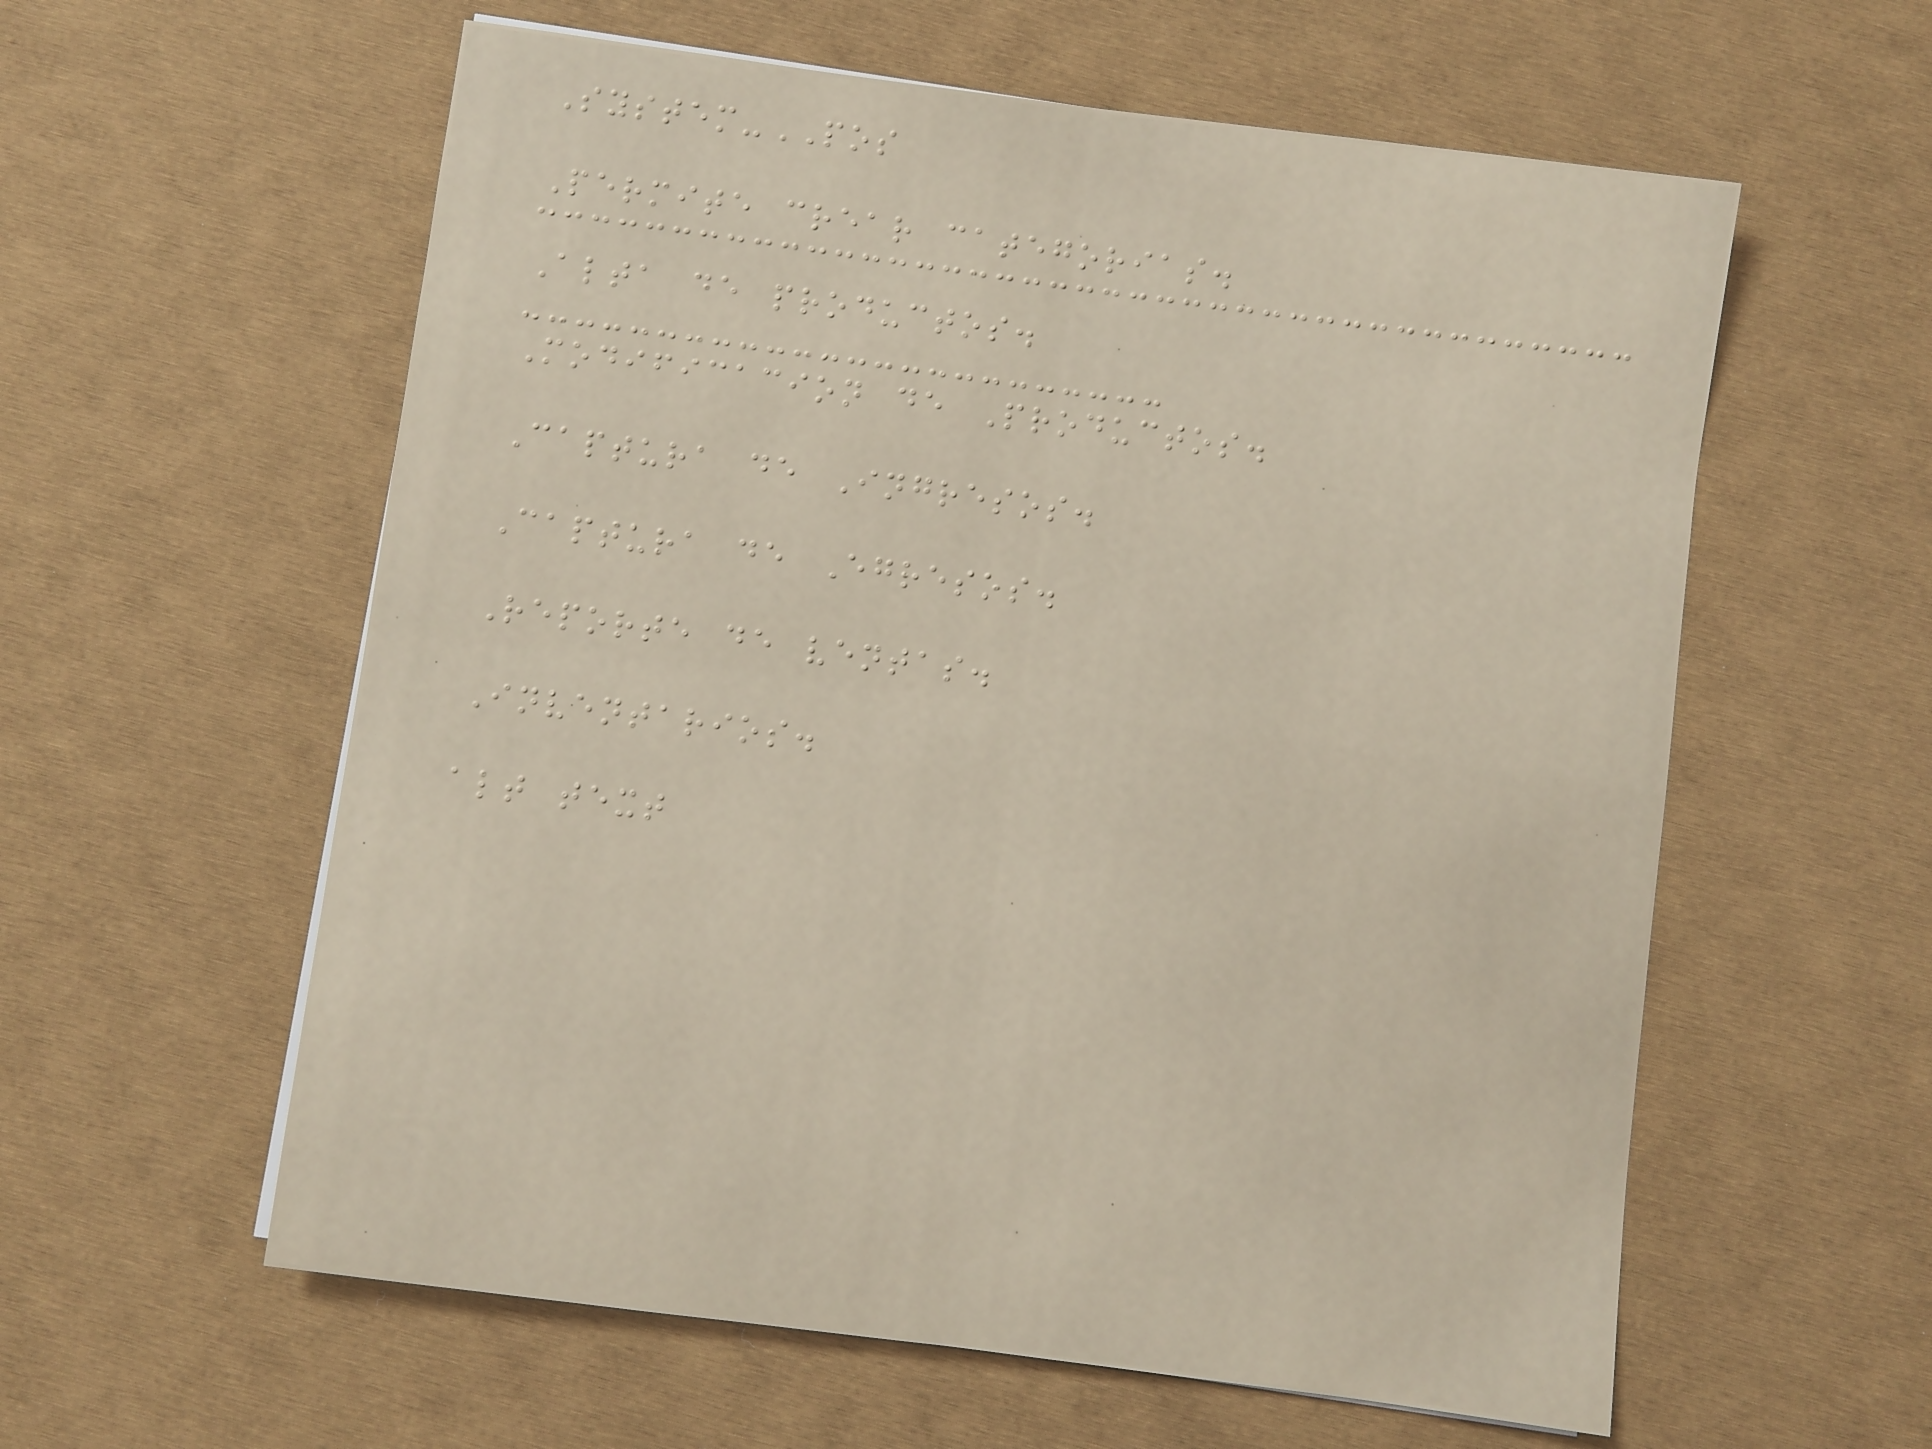System-POS
Permite crear categorias.
Alta de productos.
Modificacion de Productos.
Captura de Ingresos.
Captura de Egresos.
Reporte de ventas.
Inventarios.
alt text
